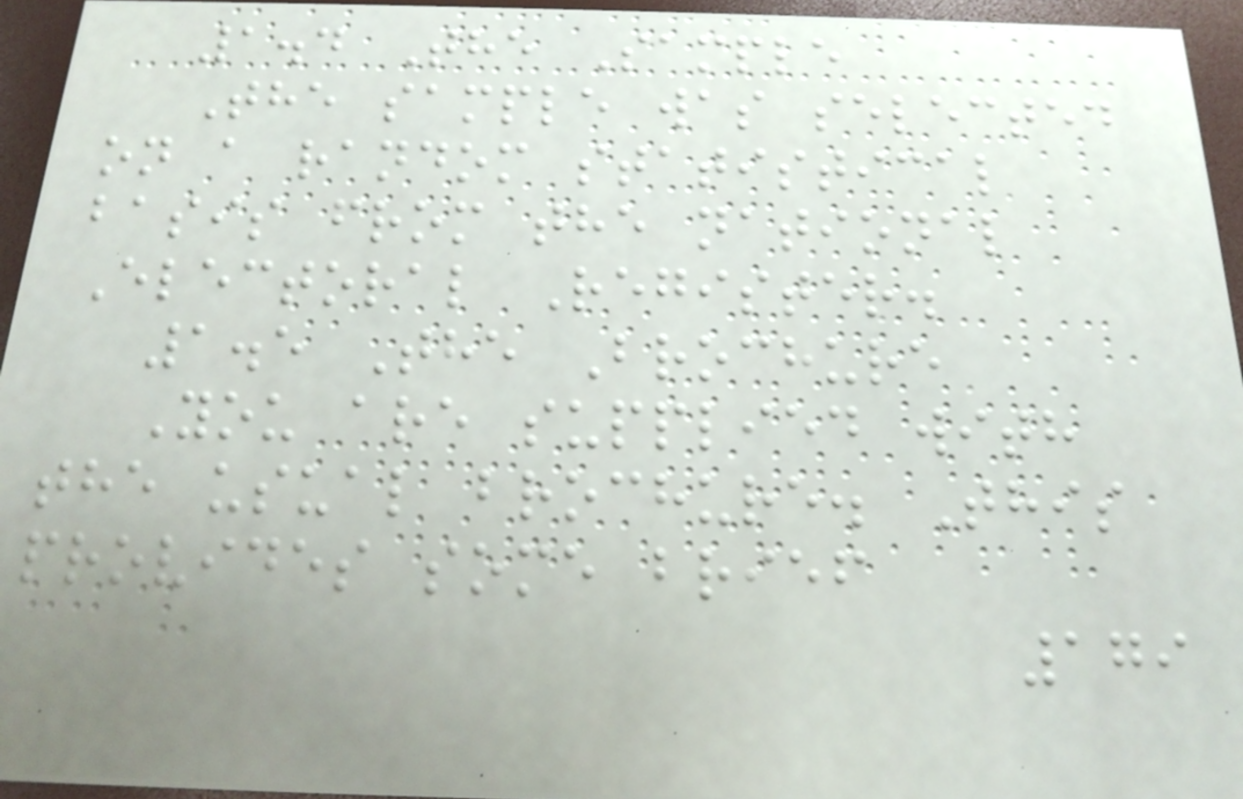1.4 The Sample
The sample was selected
on a random statistical
basis from the national
Electoral Register.
1.5 The Brochure
You are supplied with
the usual brochure. This
provides some brief
179
